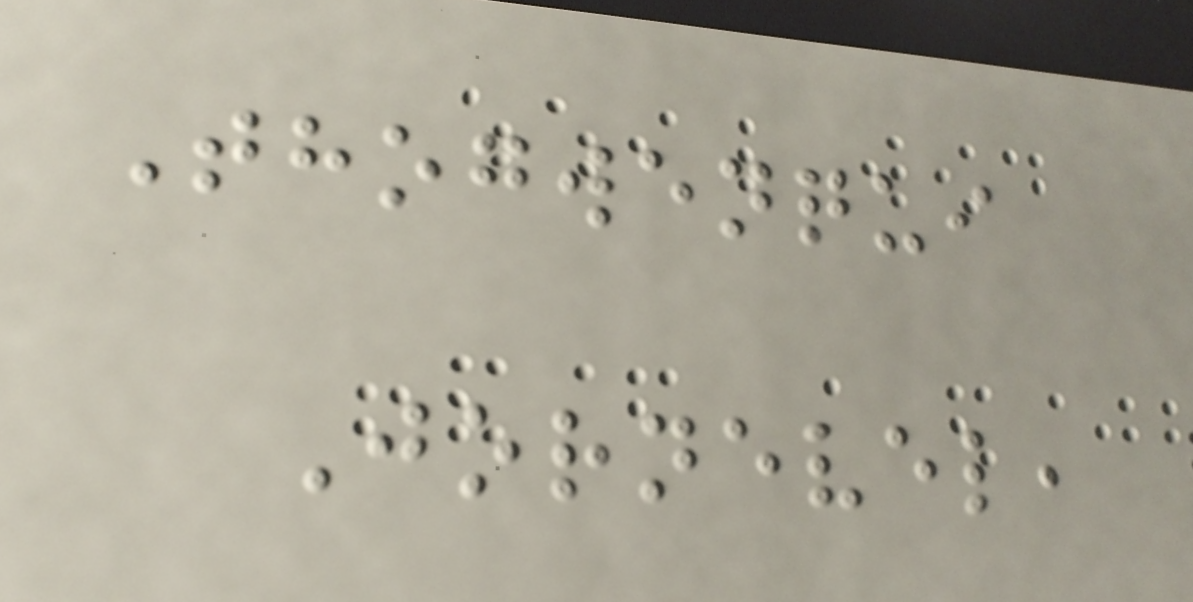Thogwenqui
Jornevel,
